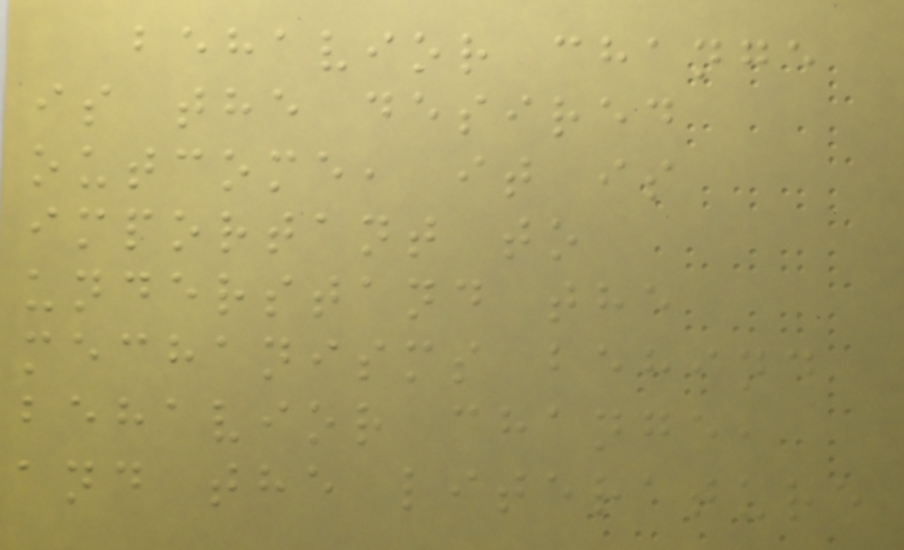behavior change
is the desired
outcome, it is
important to
understand the
mechanisms behind
behavior change,
and the literature
